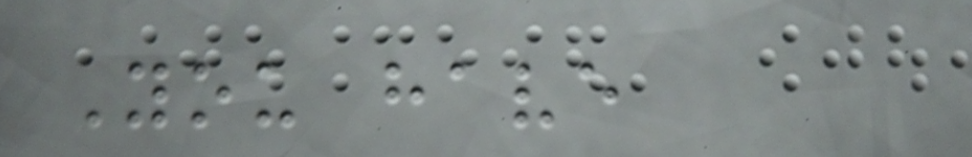You have
